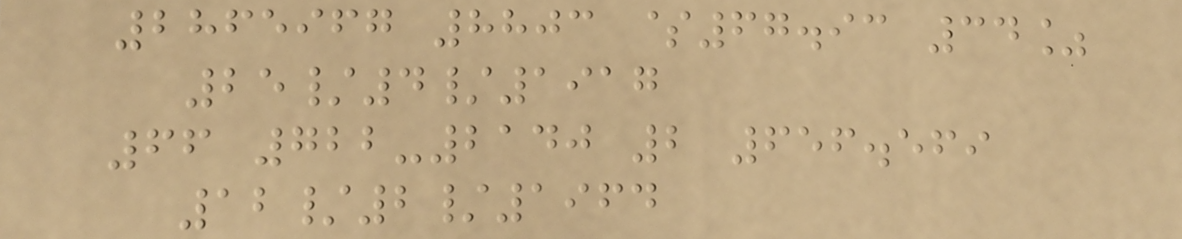2865967 8803 $67.93 34%
25/4/1917
66 722-2140 2 656.569
12/2/1964
